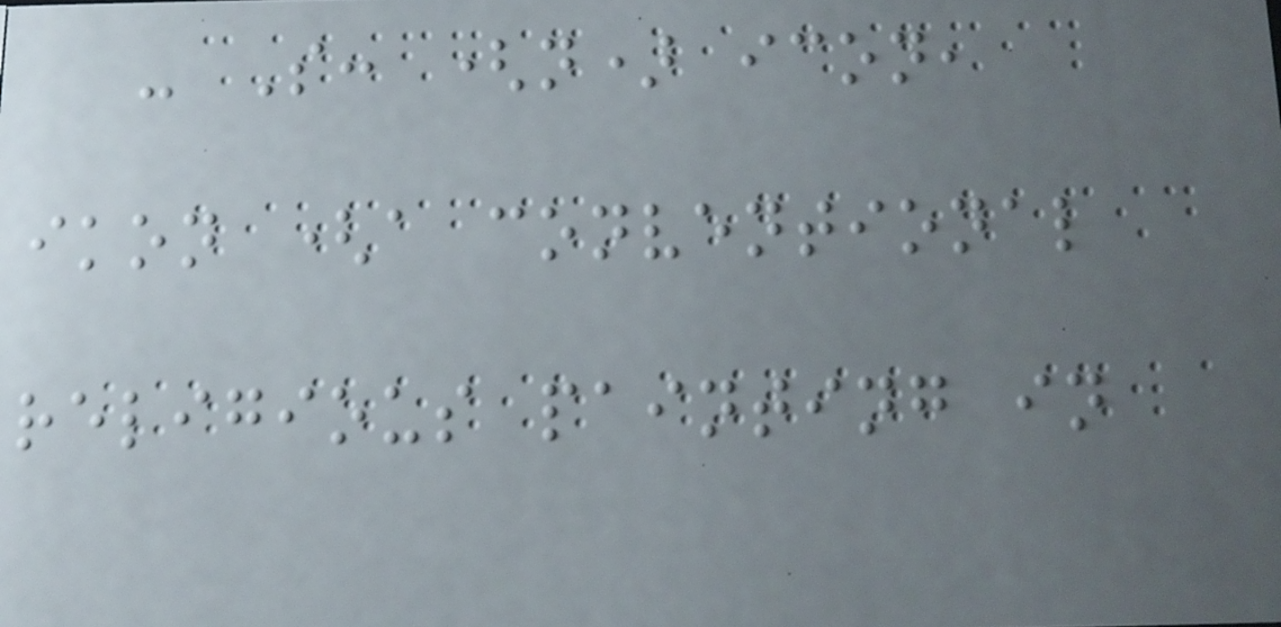- S: (n) icon,
ikon (a conventional
religious painting in
